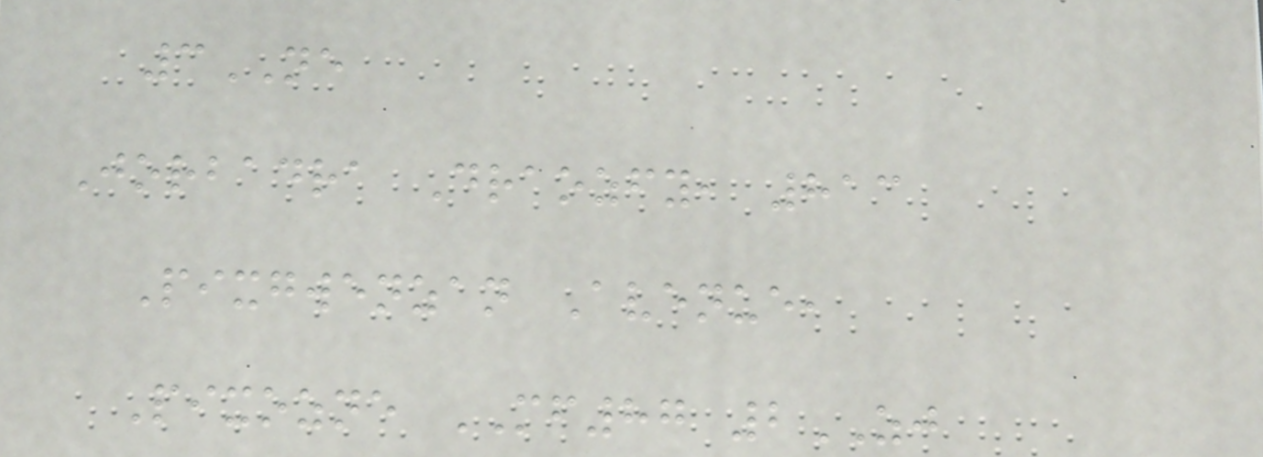3NE
Jorbadra Draozfy, 813
Pixgwenzan Avenue,
Pixozne MF87 2ZJ
